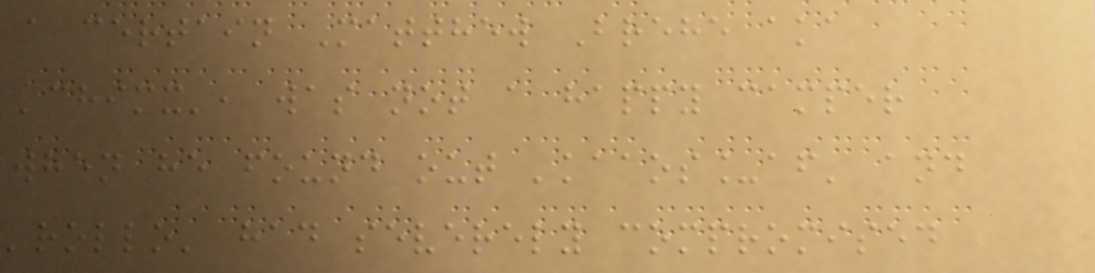a certain Matthew Brehe aka
'chimx', was not a happy camper
when he found out 'kaaos_af' and
'rollo' had severely compromised
